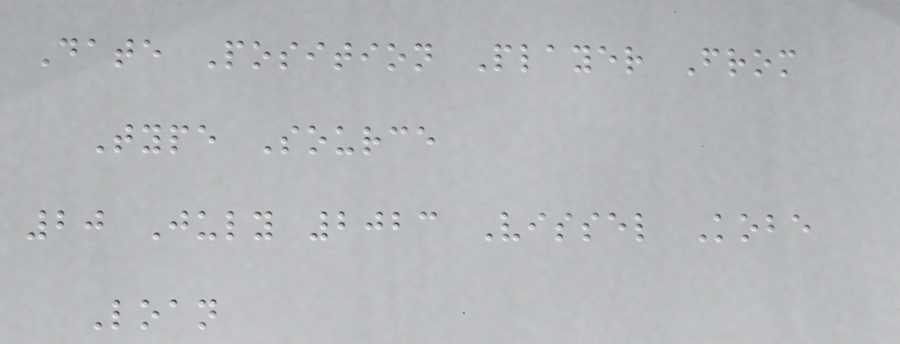Date Position Player From
Type Source
20 July 2023 Vissel Kobe
Loan
